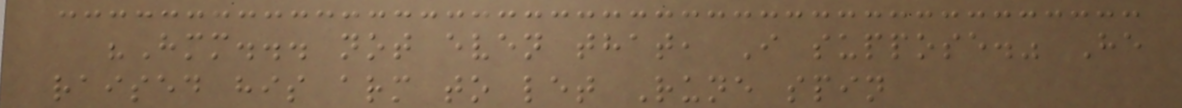"Hmm... not even that, I suppose." He
raised his arm to let Rune spin
